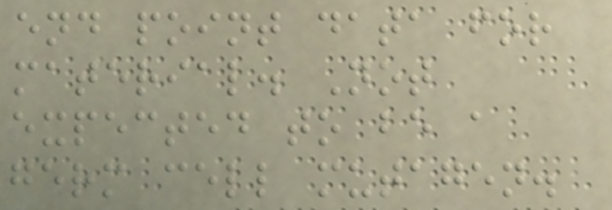end point data for
material. Not
expected to be a
germ cell mutagen.
